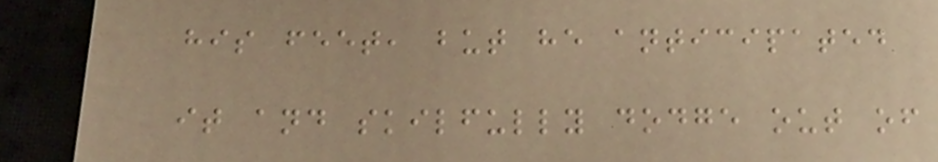his feet, but he anticipated
it and skilfully dodge out of
